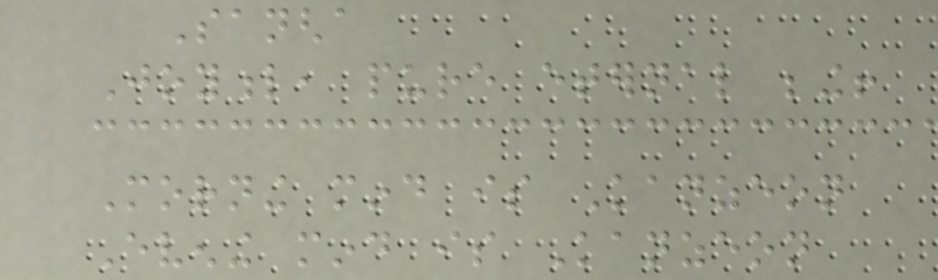Sangha
Joyful, pure eternal being!
Morning mind is Kanzeon
Evening mind is Kanzeon
